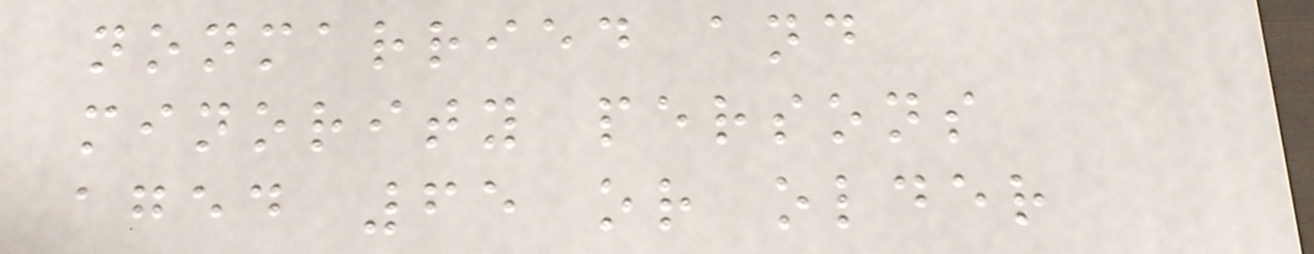nonmarried and
minority persons
aged 65 or older
